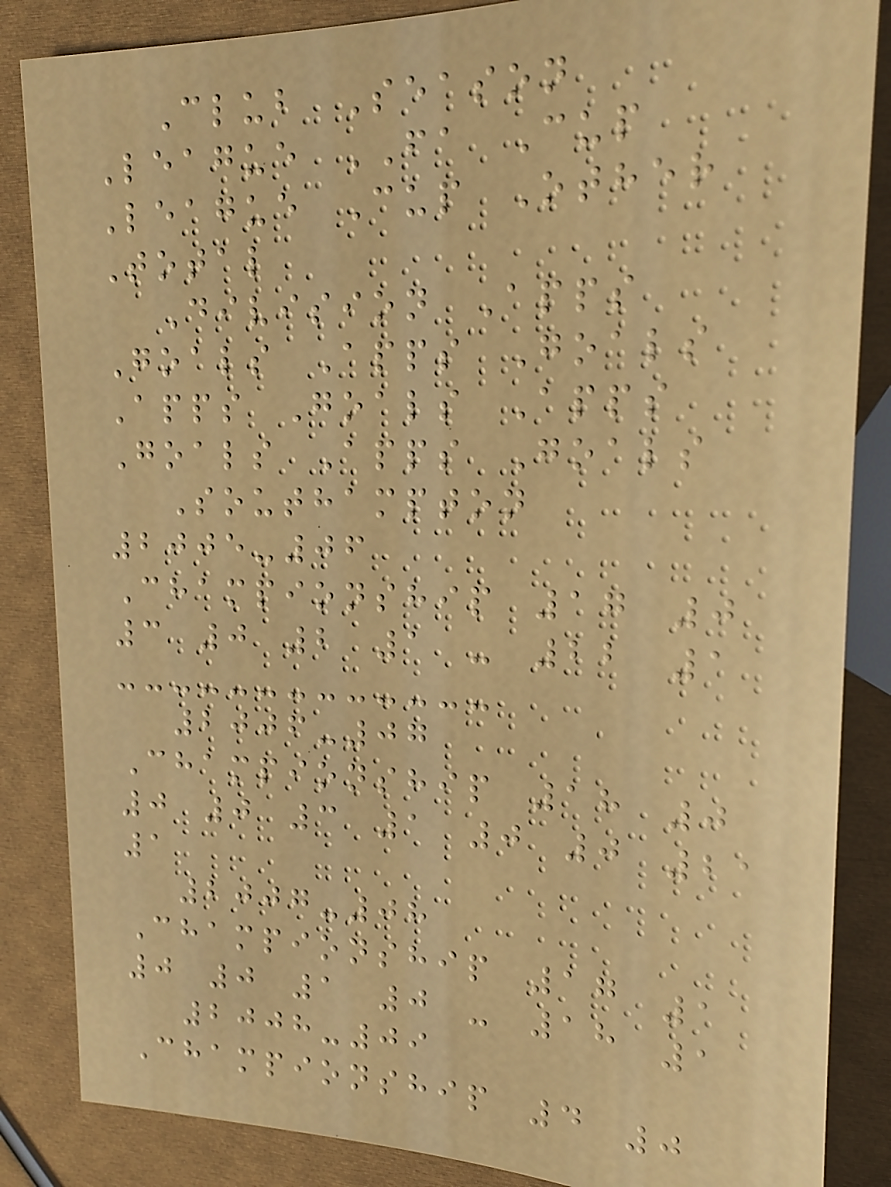Club Season
League FA Cup
League Cup Other
Total
Division Apps
Goals Apps Goals
Apps Goals Apps
Goals Apps Goals
Southampton
2005-06
Championship 17 0
3 0 2 1 - 22 1
2006-07
Championship 18 0
0 0 3 1 0 0 21
1
2007-08
Championship 17 1
0 0 1 0 - 18 1
2008-09
Championship 4 0
